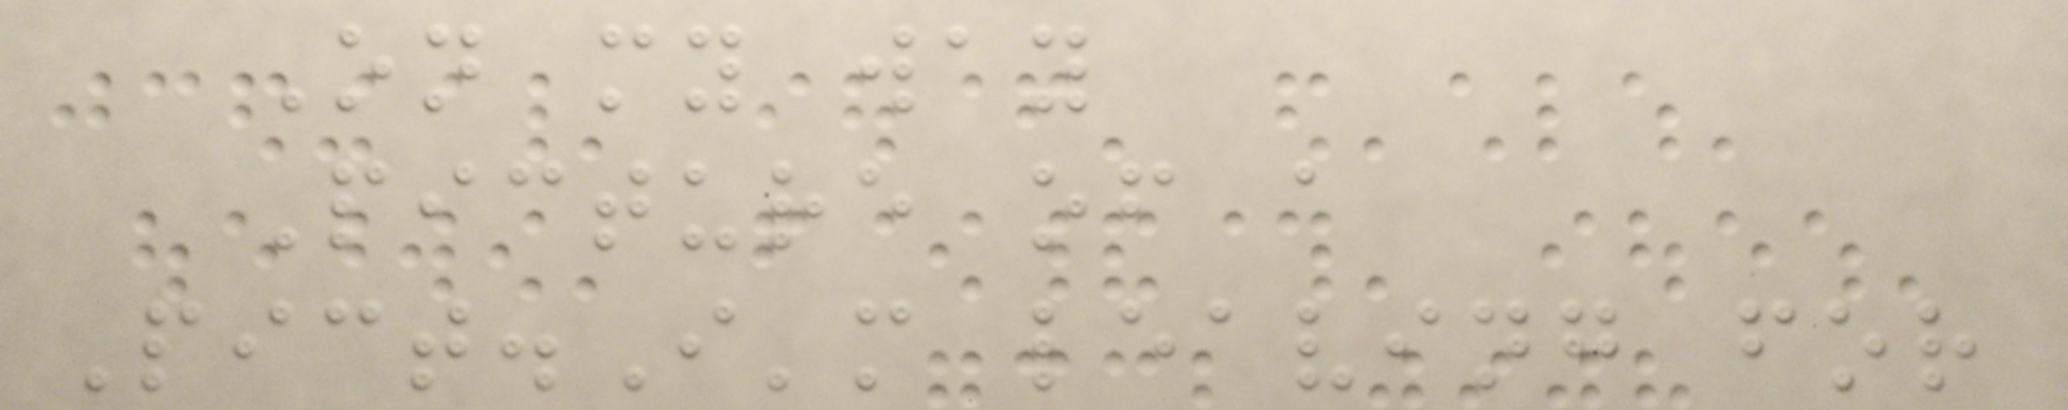On my way
Picture of a
Pict.I'm leaving for
